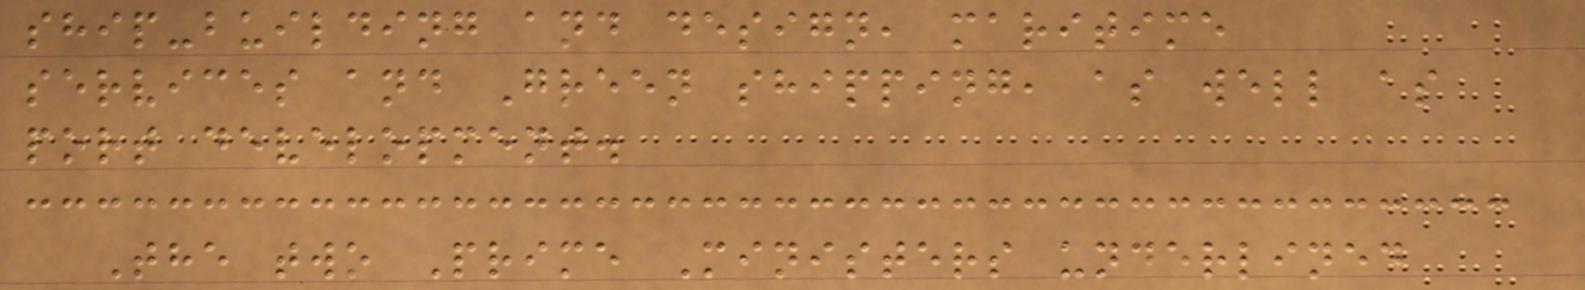ship-building and design, maritime
services and Green shipping, as well as
port development.
The two Prime Ministers underlined
